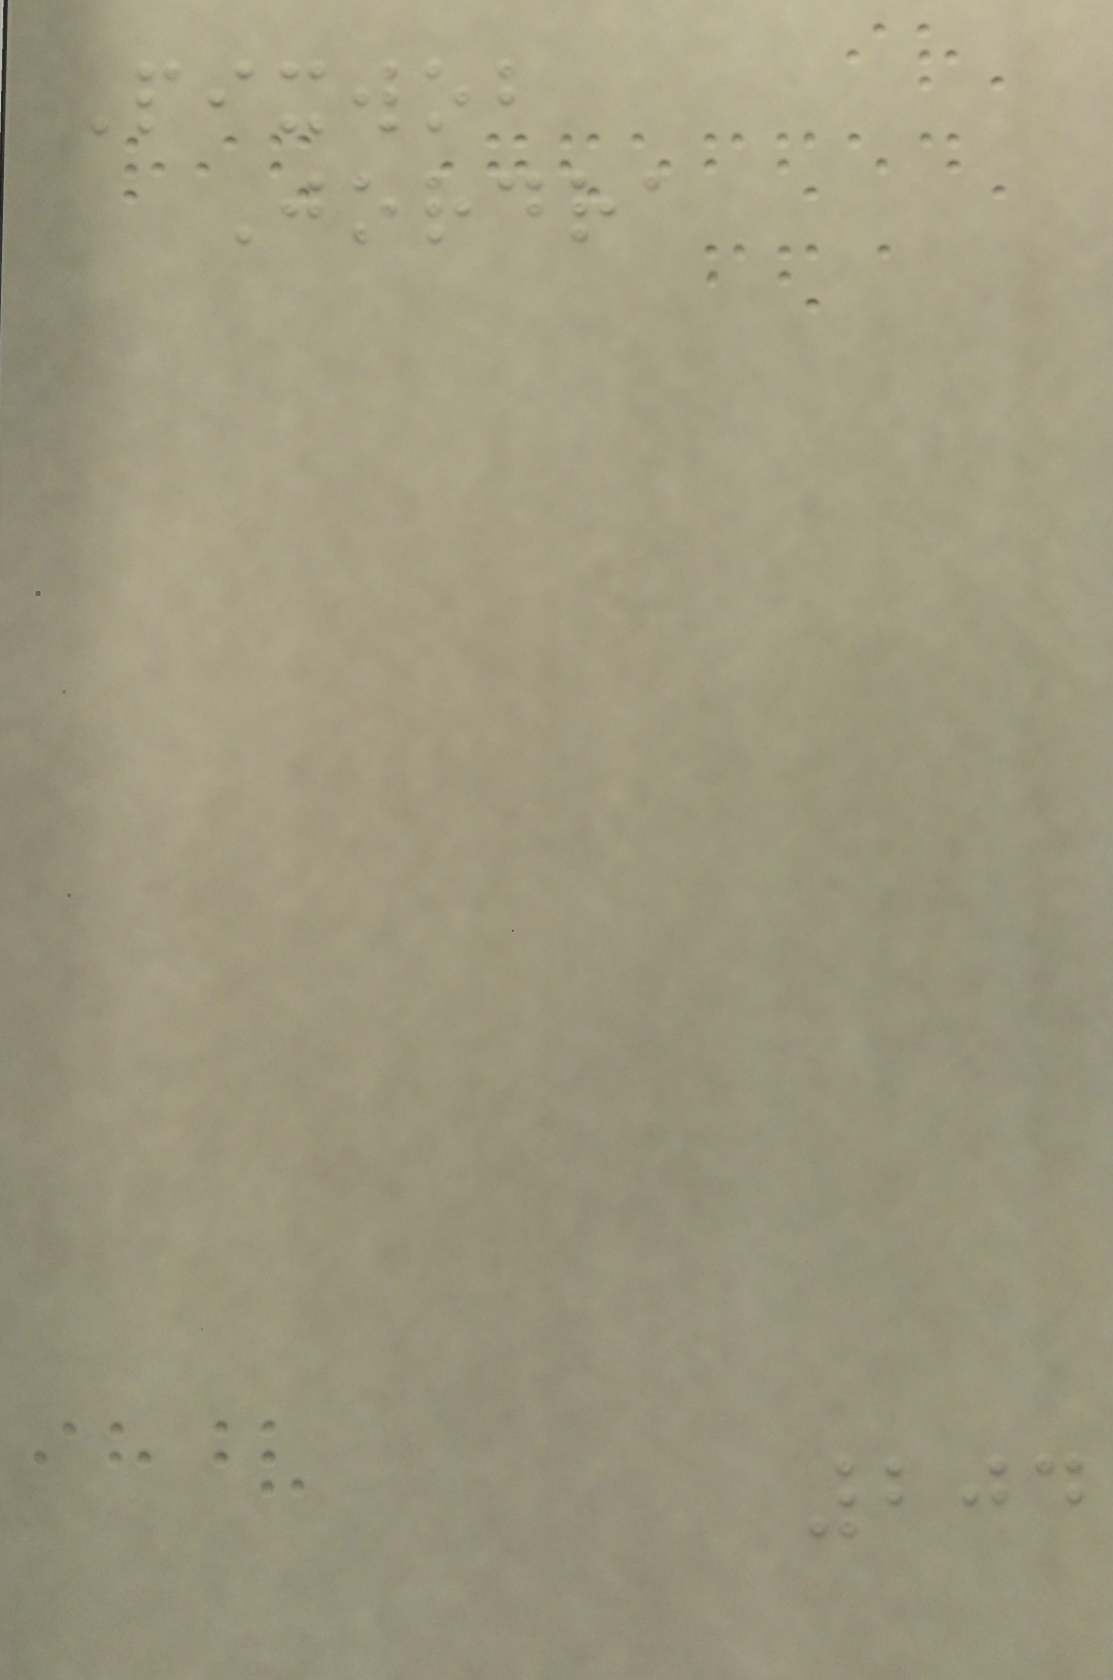Pixwob
Jordra
204
